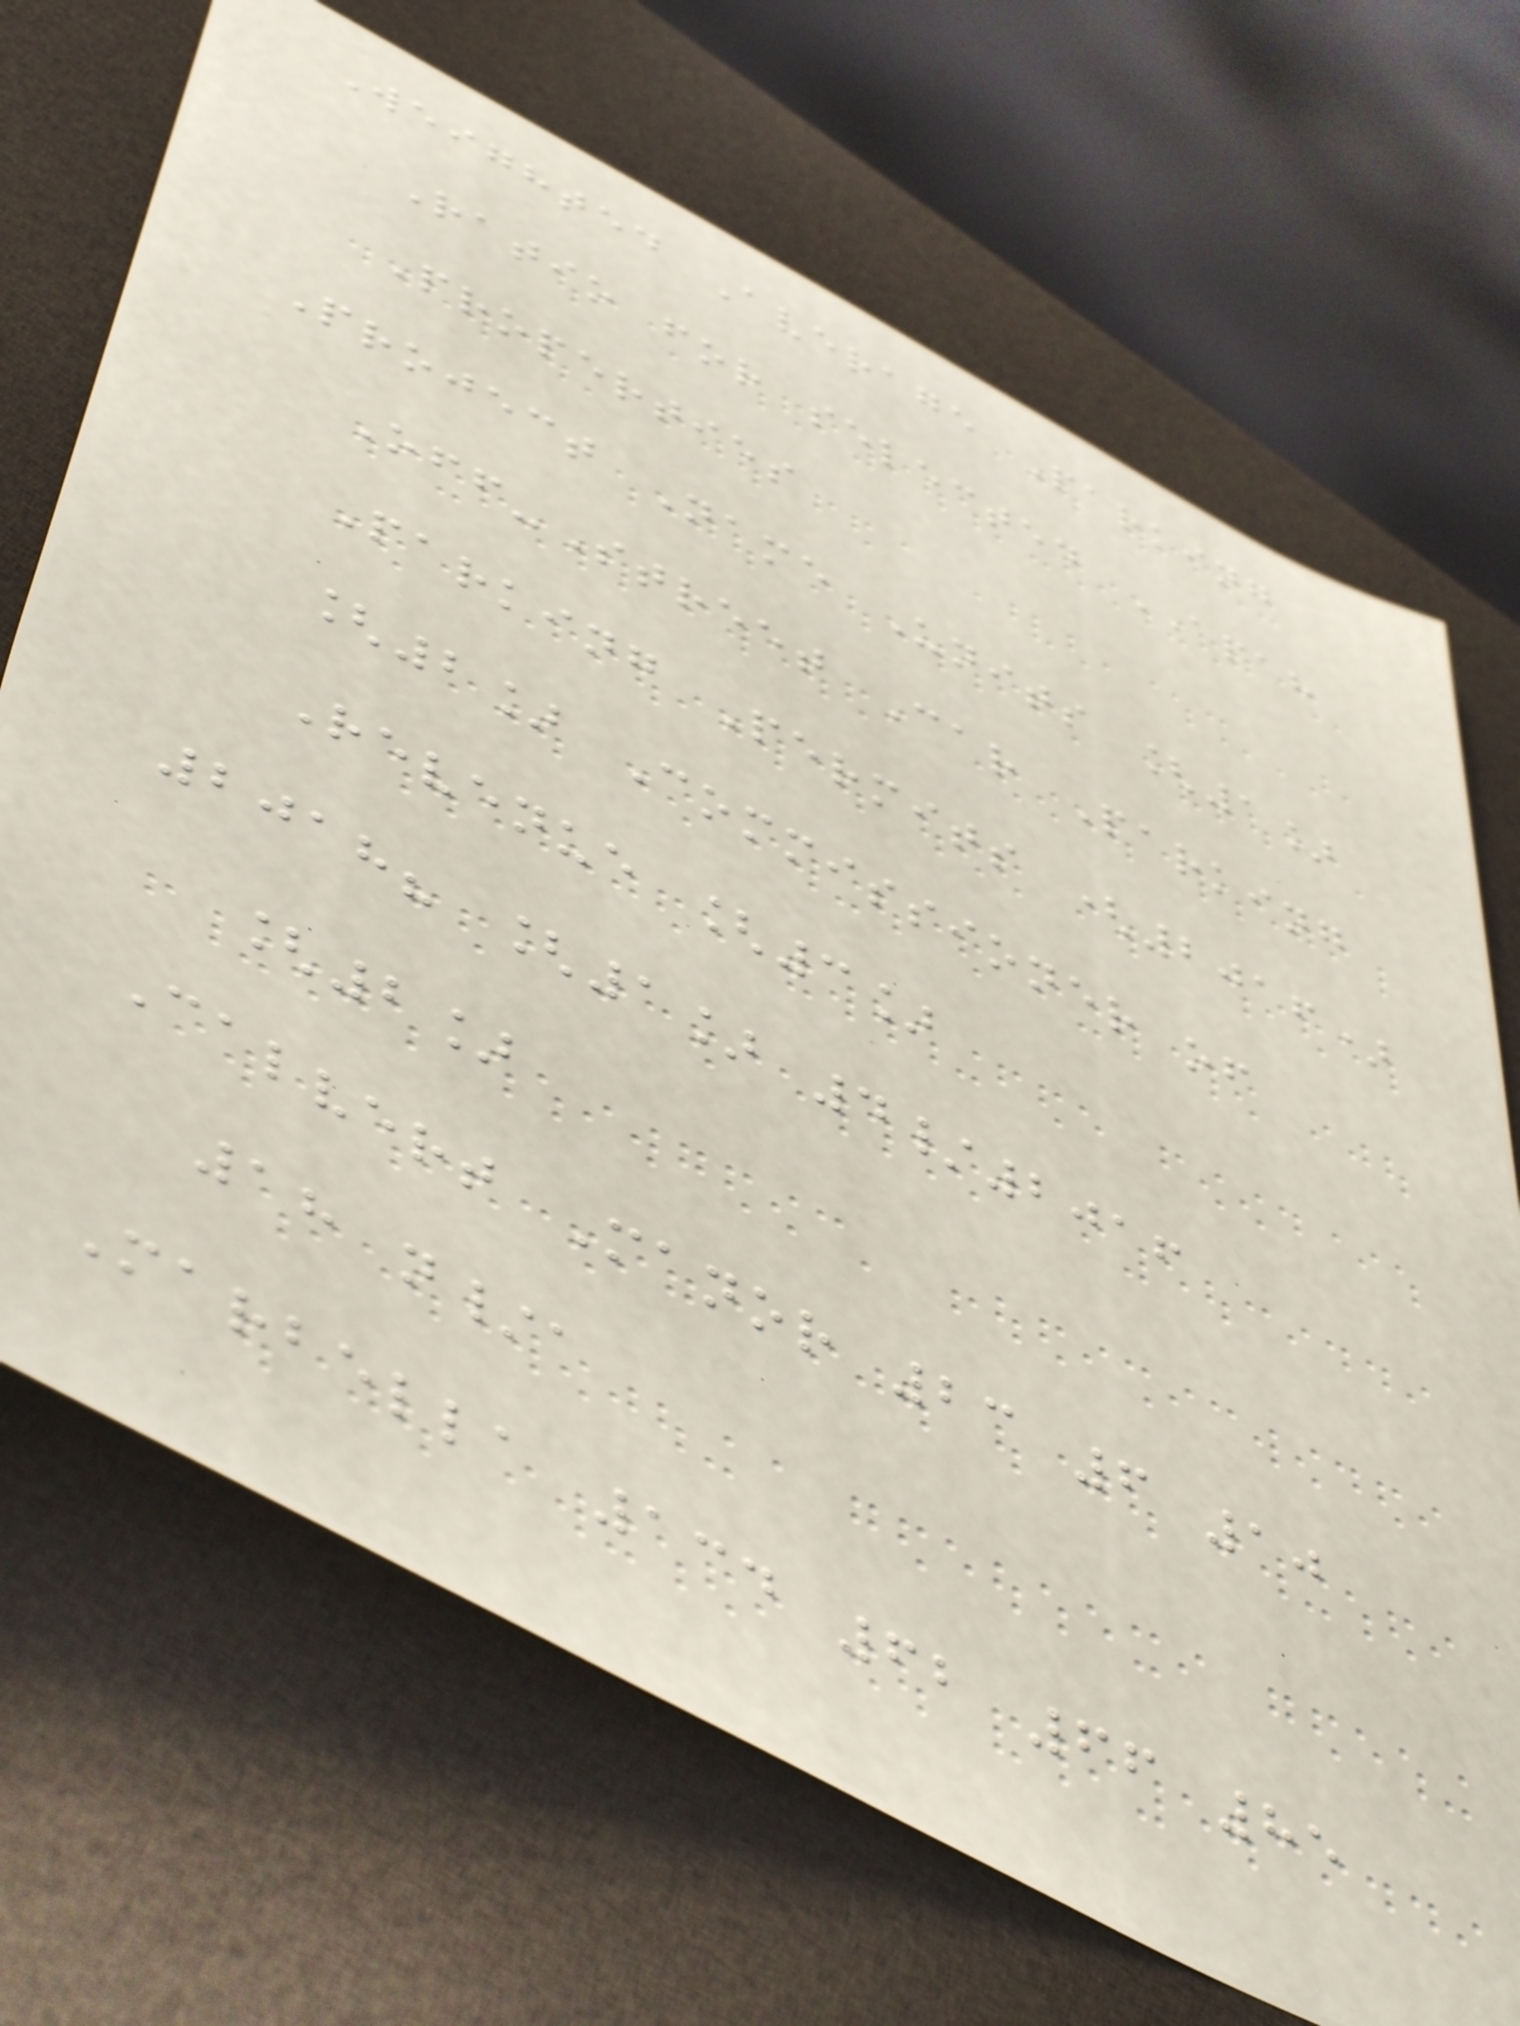Weighted Average Parking
Ratio for selected APAH
Properties
Project Name Units [1]
Off-Street Car Parking
Parking Permits (2016)
[2] Commissioner of
Revenue [3]
2018? [1] 4/2016
[2]
Calvert Manor 23 6 10
18 n/a
Marbella 134 62 66 85
